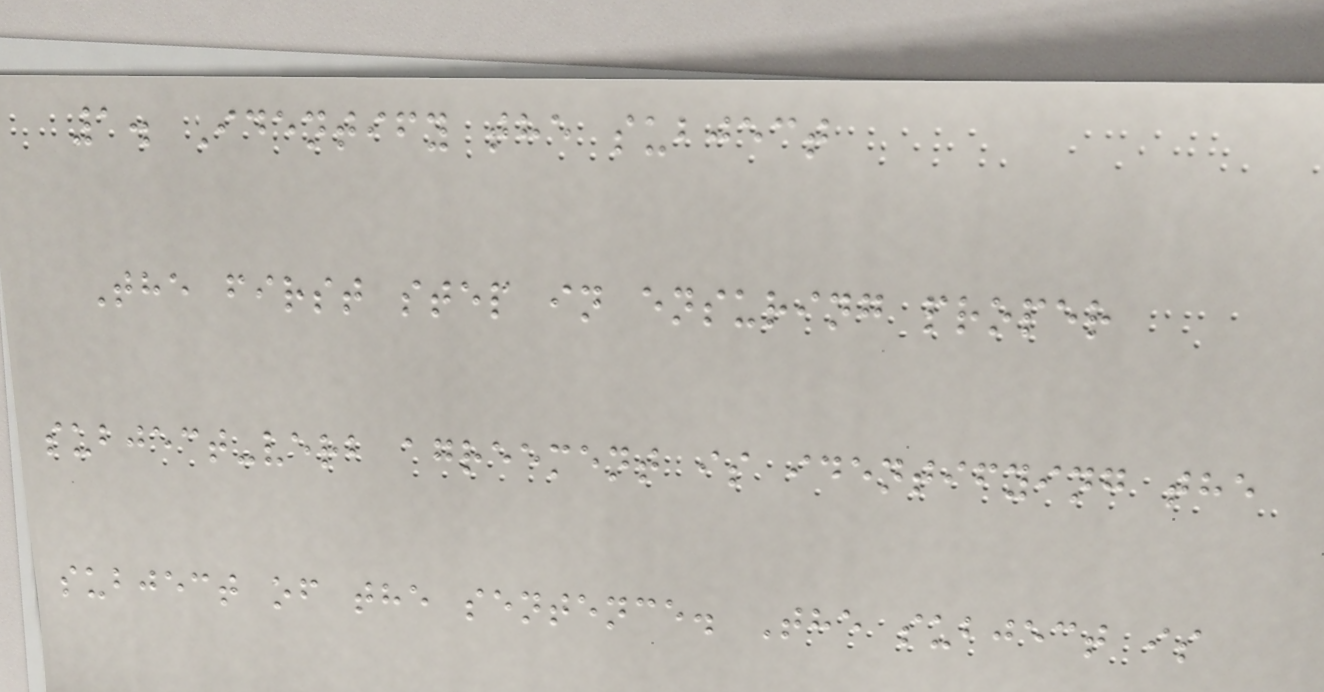1. Identify the subject
The first step in ensuring proper
subject-verb agreement is identifying the
subject of the sentence. The subject is
